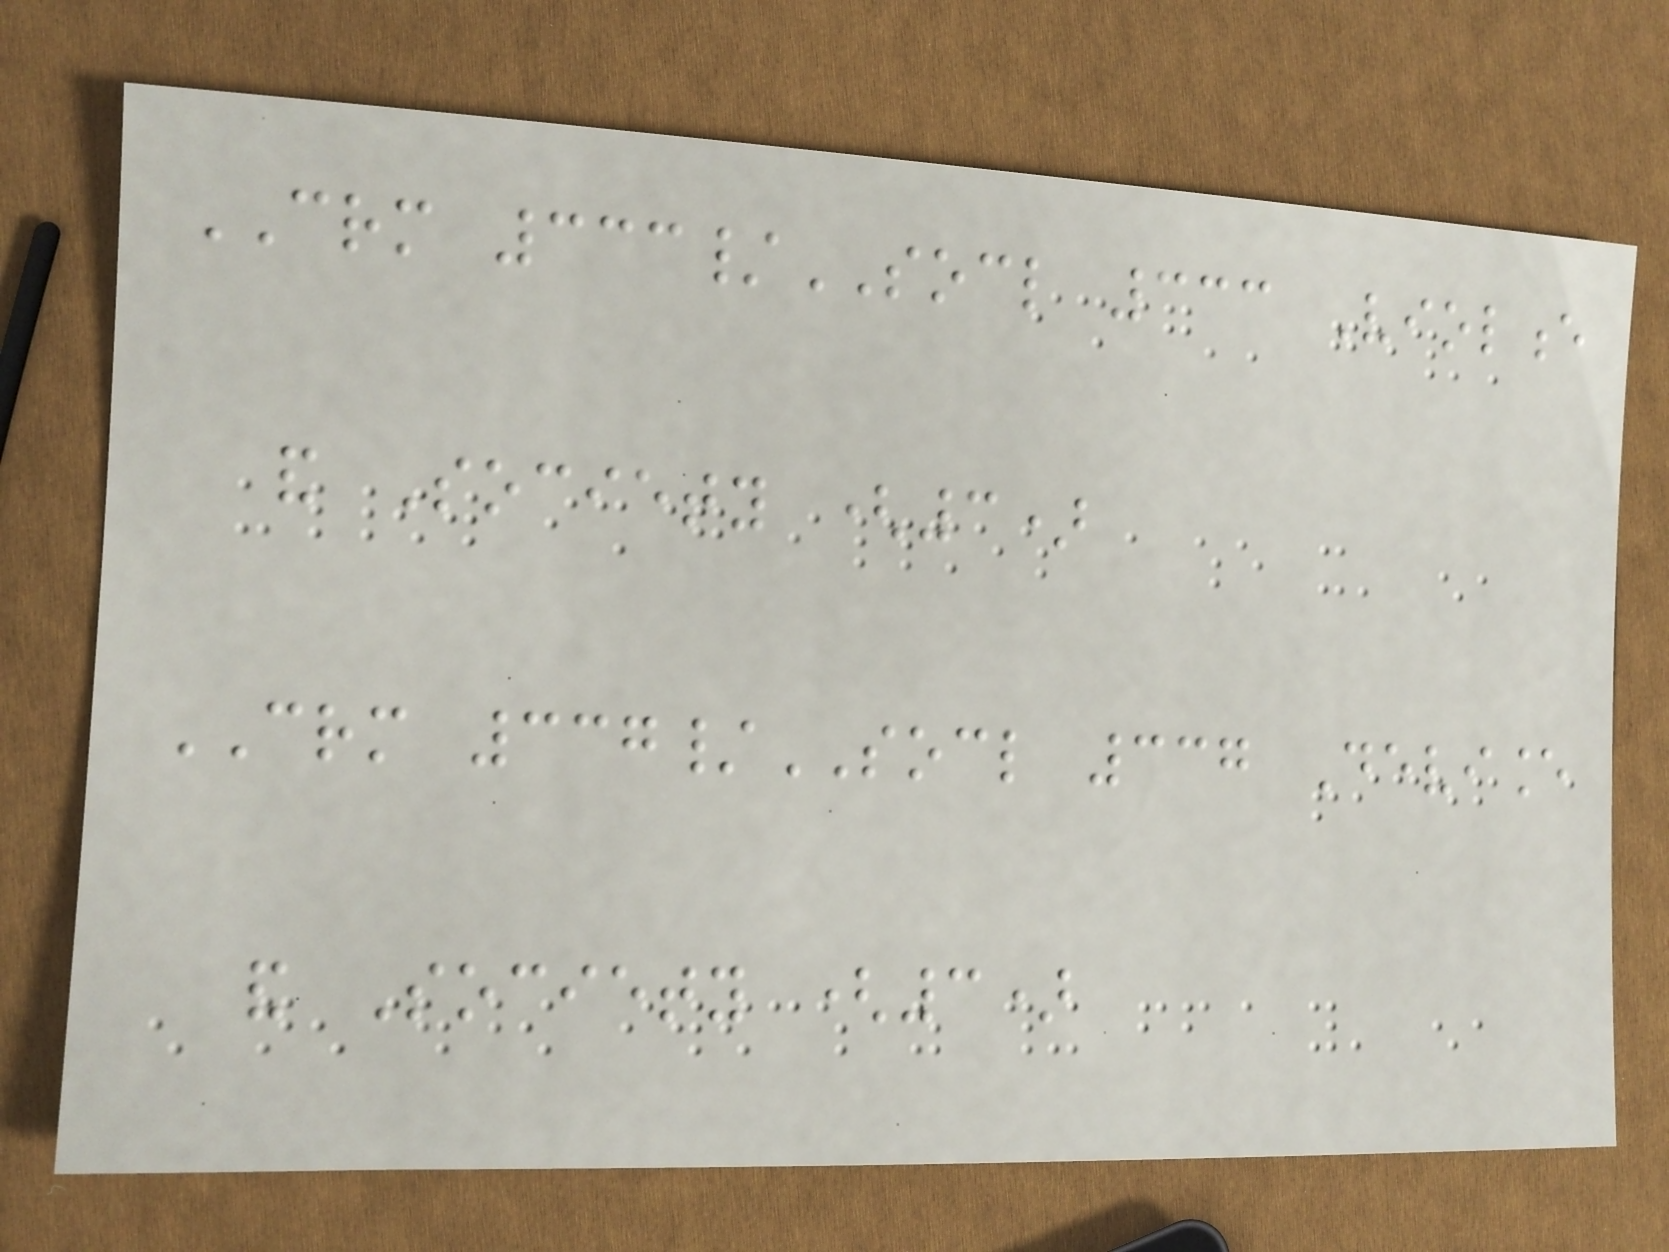CRM 333/SOCL 333 Violence
and Society (3)
CRM 337/SOCL 337 Deviance
and Society (3)
